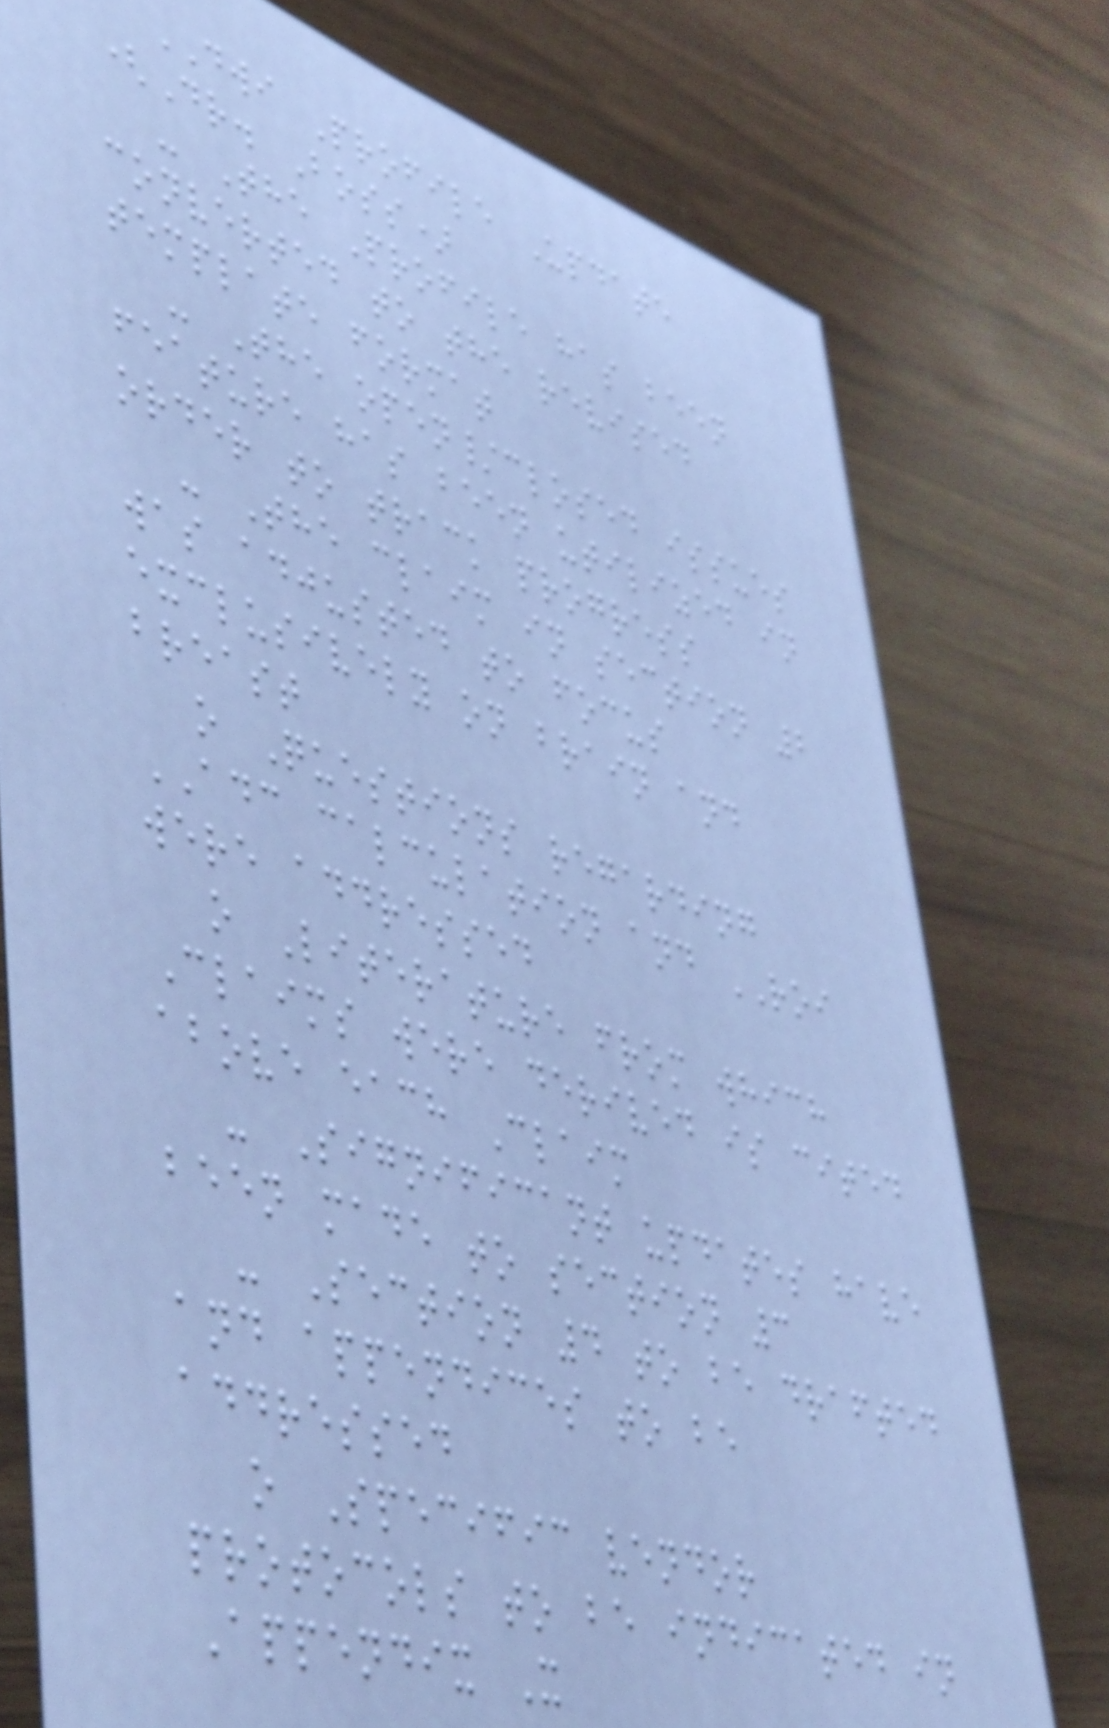DWI Profile Update
(Dr. Boss)
- The Profile has been
converted to the revised
template format
- The open/closed issues
feature has been utilized in
order to track progress
- The claim in section 2
was adjusted to focus
exclusively on brain and
breast
o Questions regarding
ADC calculation and ROI
were addressed
o Literature from which
Claims were derived is cited
above each Claim
- Significant updates have
been made to section 3
- Section 4 to be drafted
and appendices to be
addressed
o Specific vendor
protocols to be indicated in
Appendix X
